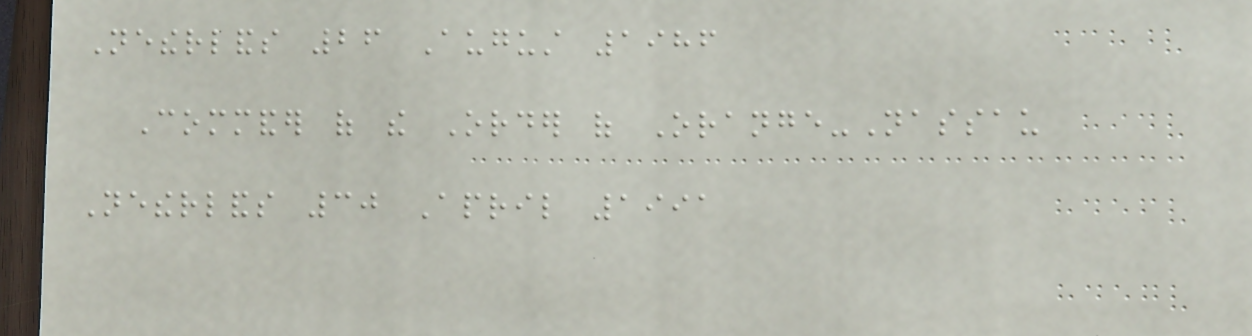Netherlands 26 August 1986
Commander of the Order of Orange-Nassau
Netherlands 30 April 1991
